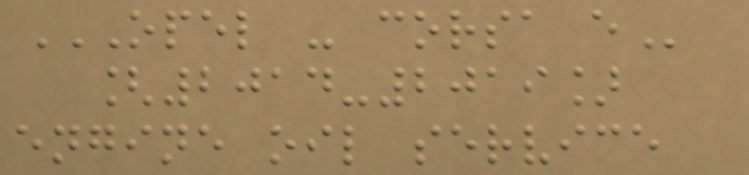OPEL - CORSA E
[2014-2019]
engine oil service
